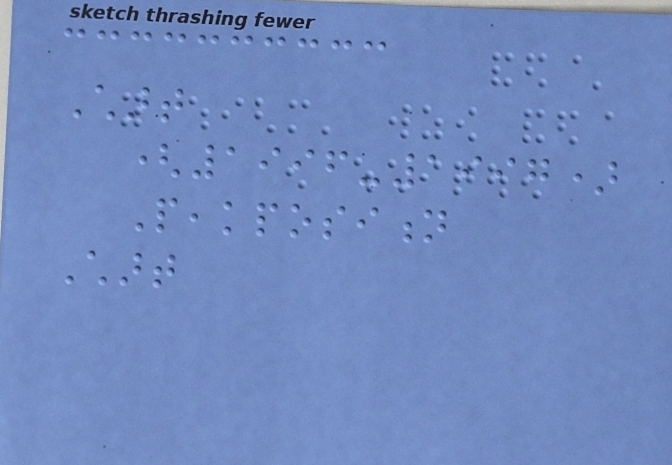Chart
(1996-1997)
Peakposition
Chart
